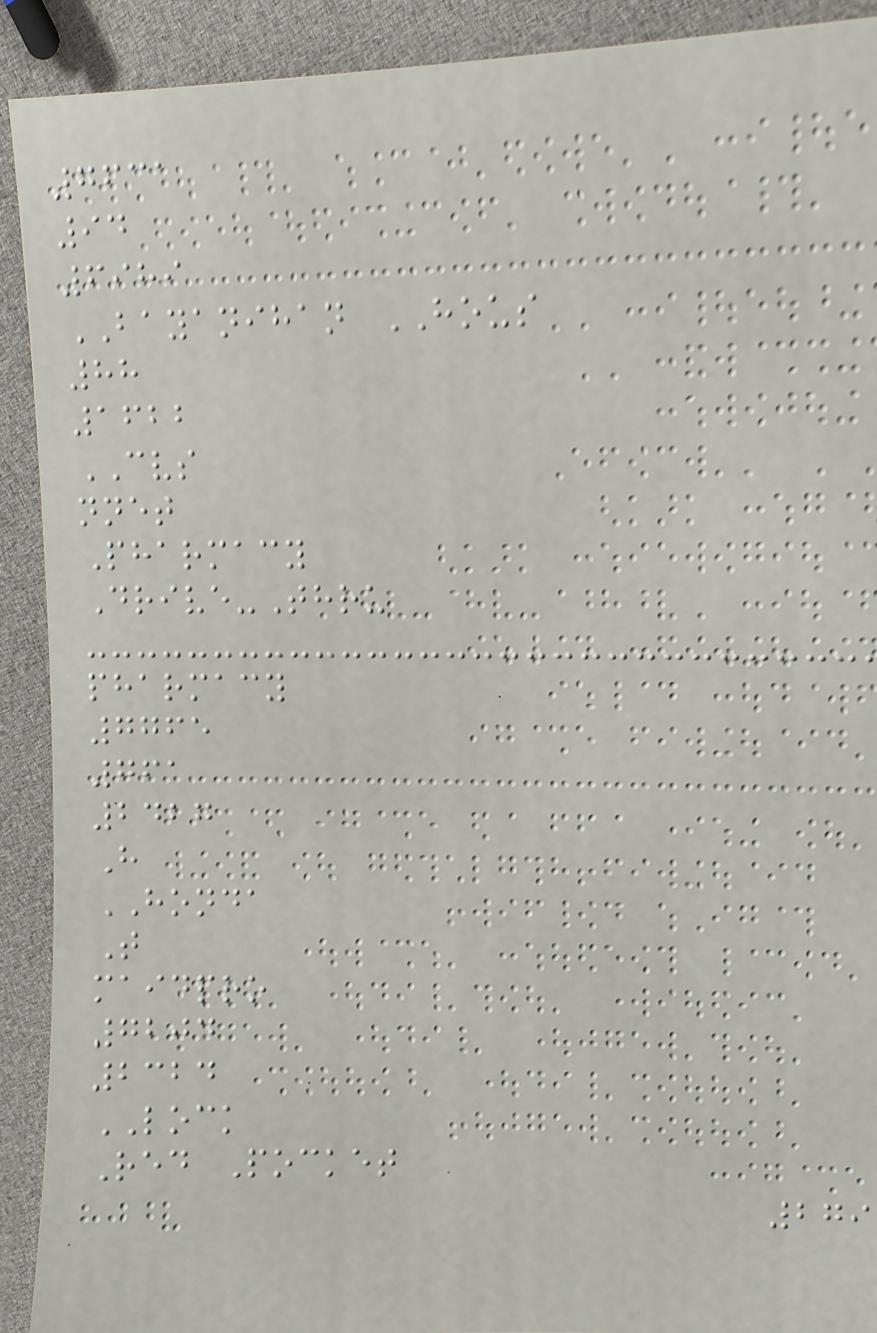7631
94
6989
BAYANIHAN HOUS
88
1622
CVS
nnet
Pharmacy
Drive-Thru
pharmacy
7765
761
2427
H
HONDA
T
maidpro
7204
2324
LOCK
Red Pocket
279
